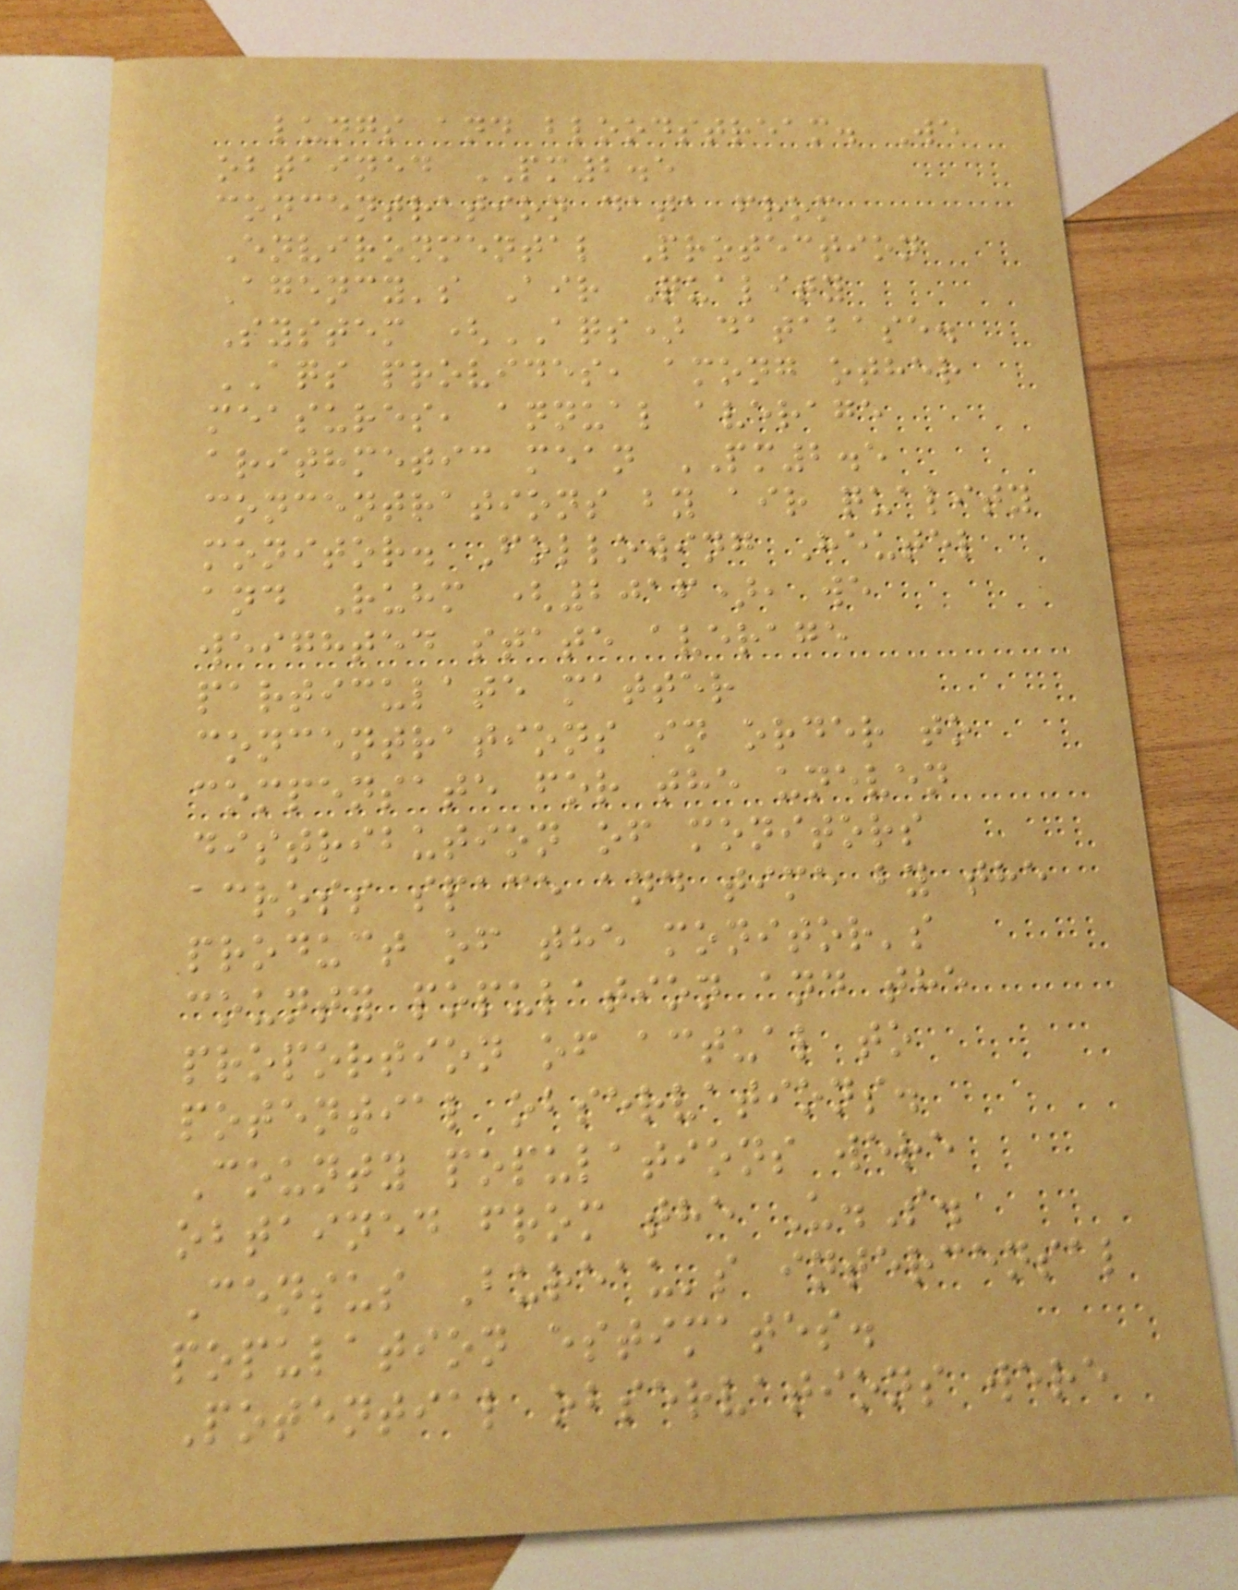lungs and bloodstream. We
obtained PM2.5
concentration data from
Environmental Protection
Agency's Air Quality
System (AQS) database.
AQS provides, among other
measures, annual average
arithmetic mean PM2.5
concentrations by air quality
monitor. Following Heutel
and Ruhm (2016), we
weighted state average
particulate matter
concentrations in order to
compensate for the uneven
distribution of monitors
across space and time by the
product of the monitor's
county population and the
proportion of actual to
potential observations.
County populations were
obtained from the U.S.
Census Bureau's intercensal
population estimates.
Potential observations were
